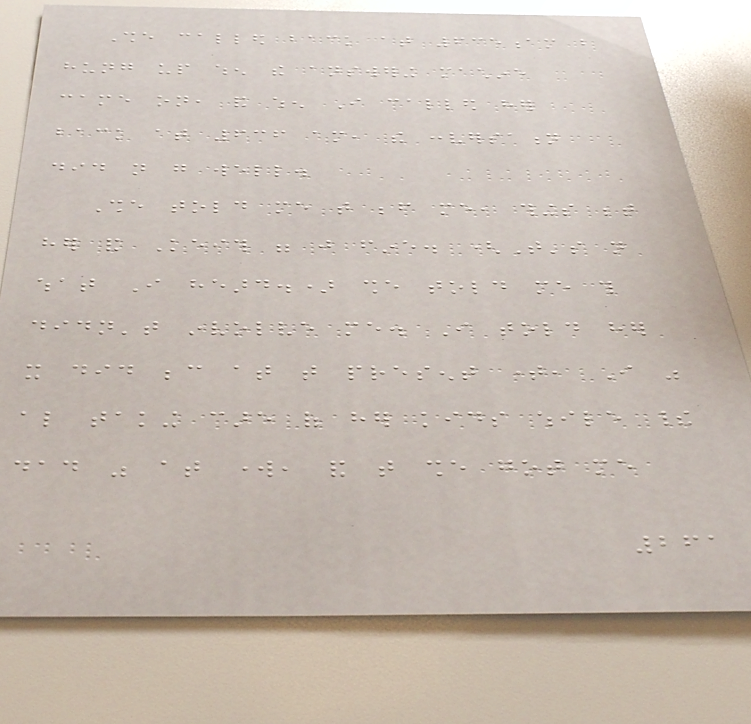She called back at 635am but
hung up when the answering machine
came on, and when I called her
back at 636 am, the conversation
did not go well.
She told me that before me, things between
her and Keith were just fine. (That's not
what I heard.) she told me this
didn't involve me. I told her
it did because at that present time, I was
also taking care of her kids while their
dad was at work, and that she got me
261
